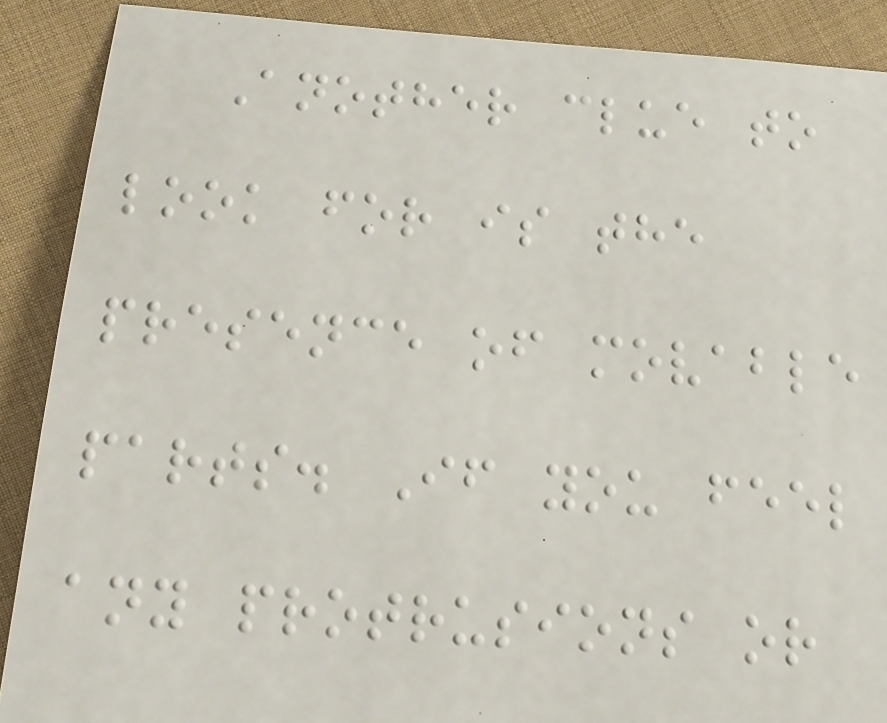Another clue to
look for is the
presence of movable
parts. If you feel
any protrusions or
